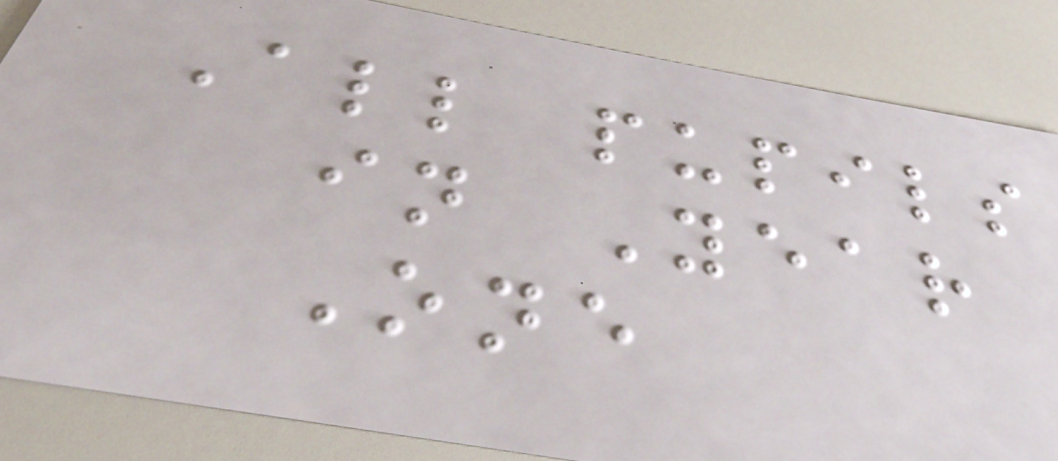All pupils
in Year
One
